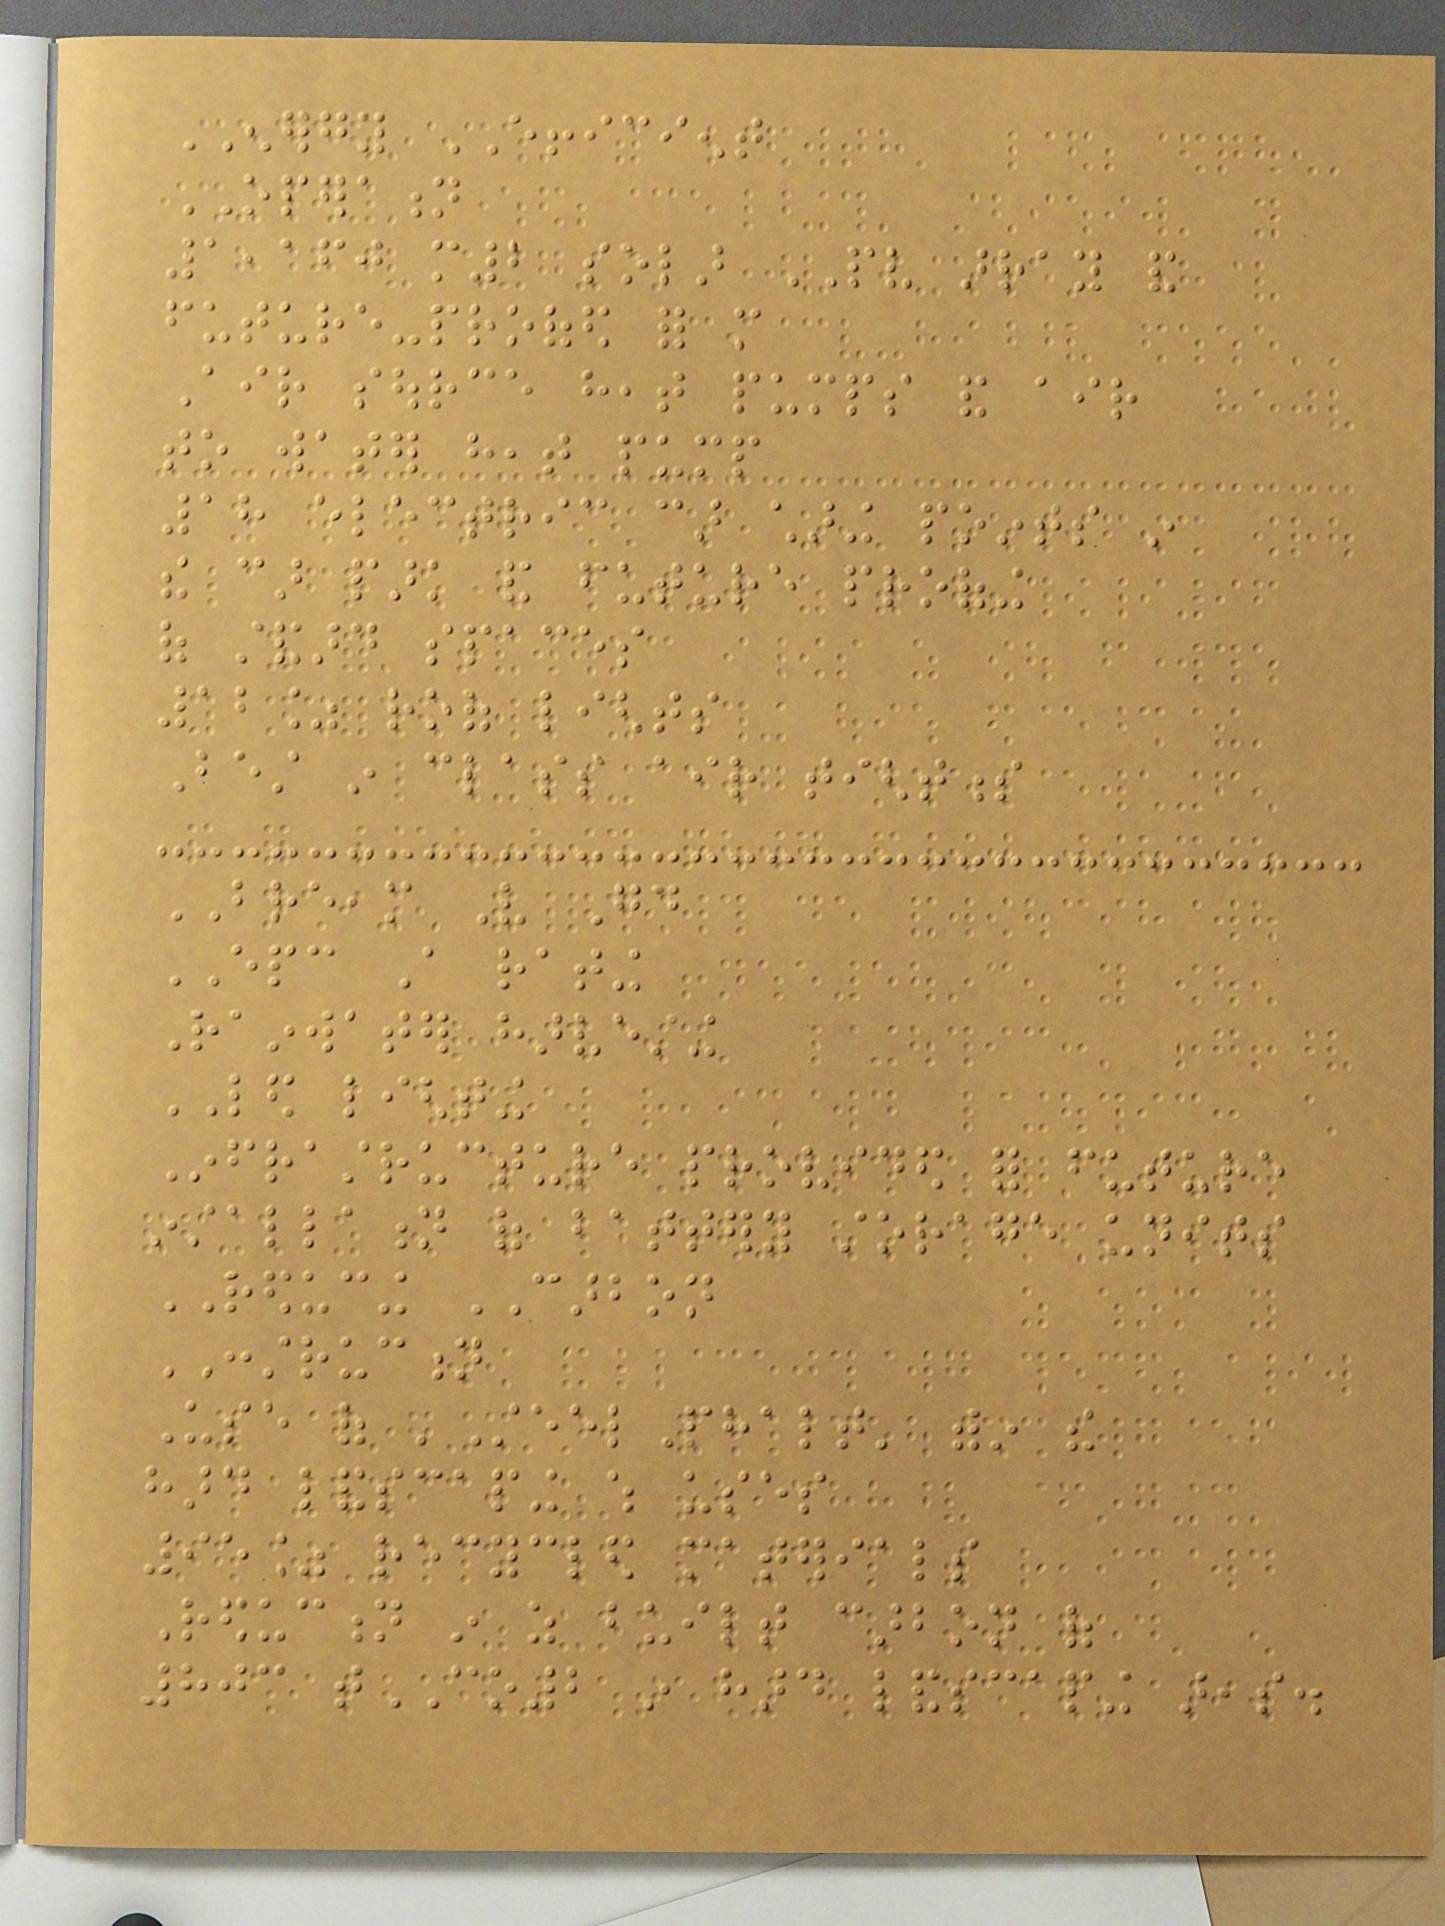ENERGY EFFICIENT
OPERATION
1,160 m2 solar PV array and
future-proofed for more
Air source heat pumps and air
to water heat pump
18 electric car charing points in
the car park and future proofing
of standard spaces
12% roof lights
Best in class air tightness
BREEAM Very Good
EPC A rating
Rainwater harvesting
LED lighting
Infrastructure provided for future
installation of battery storage units
REDUCING CARBON
CONSTRUCTION
Use of 'SteelPhalt' within the
hard landscaping which uses
95% recycled materials
Reduction in as built carbon of
803 tCO2 in hard landscaping areas.
